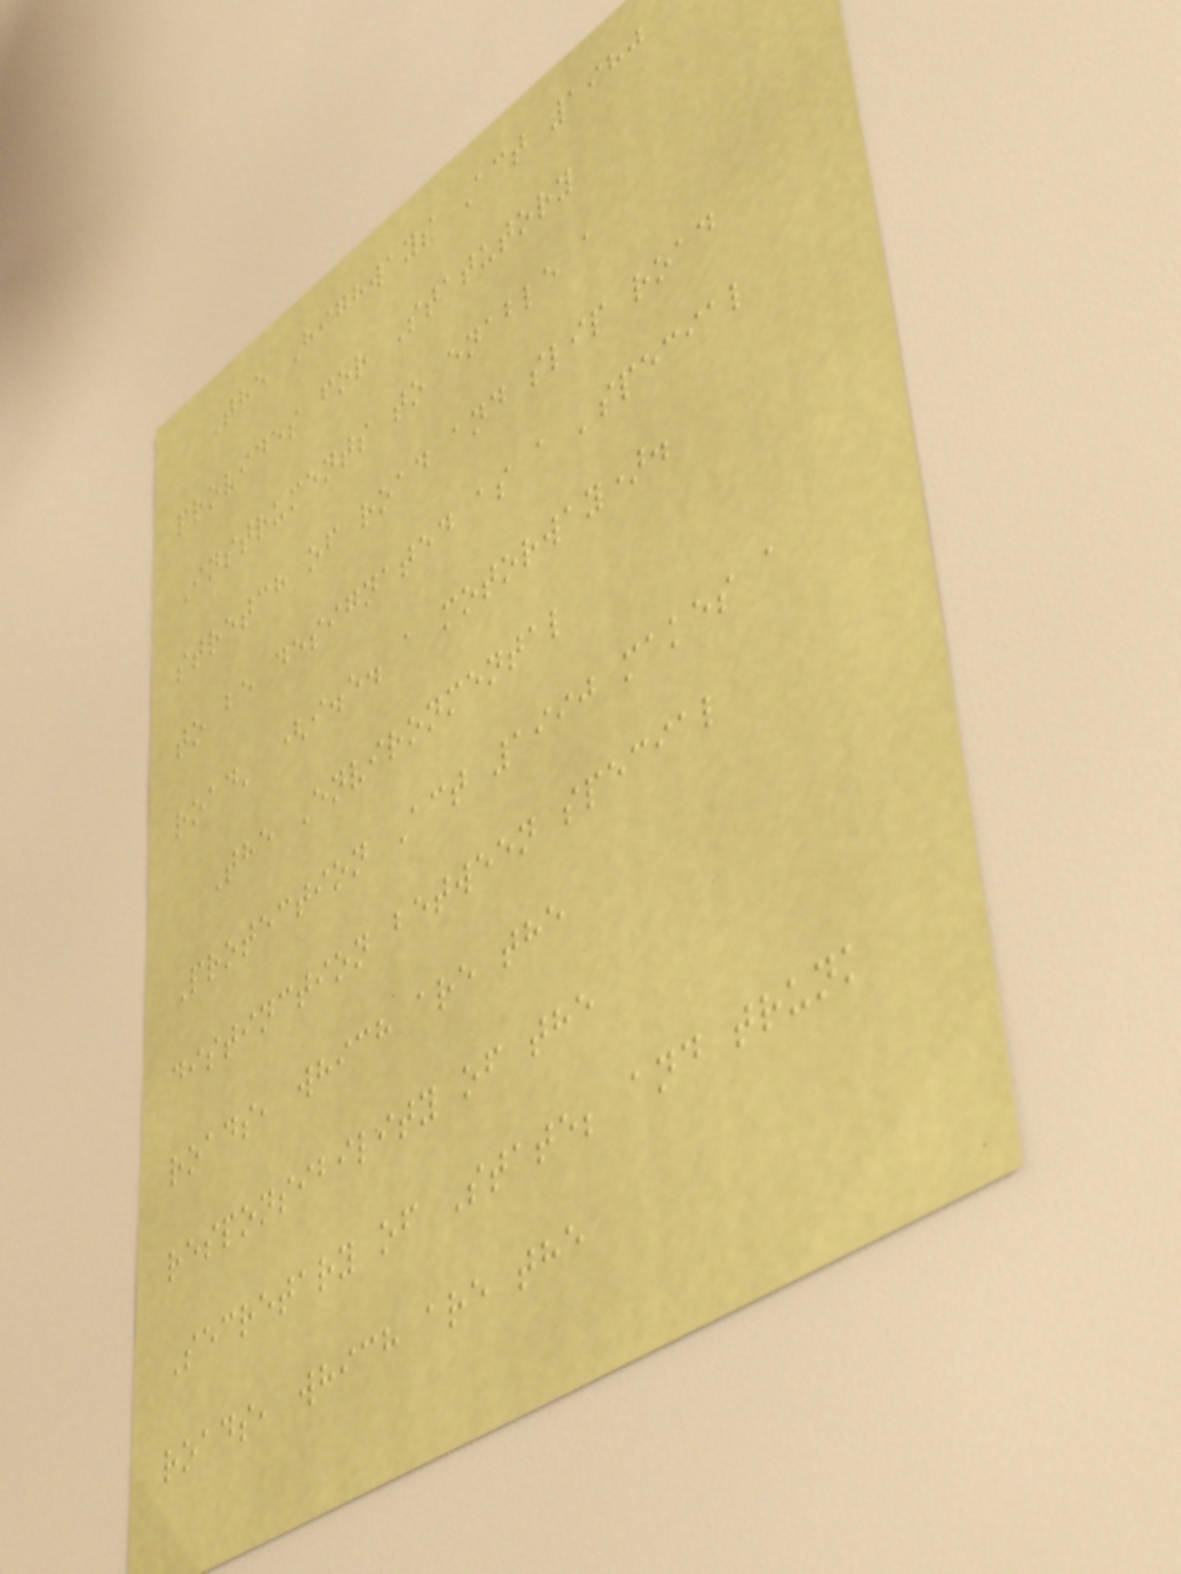The Highways Act 1980
provides for Statutory
Instruments to enable a
stretch of road and slip road
to be designated as a 'special
road' (i.e. a motorway).
The Environmental
Protection Act 1990 makes a
distinction between special
roads, which are the
responsibility of the
Secretary of State; and trunk
roads, which are the
